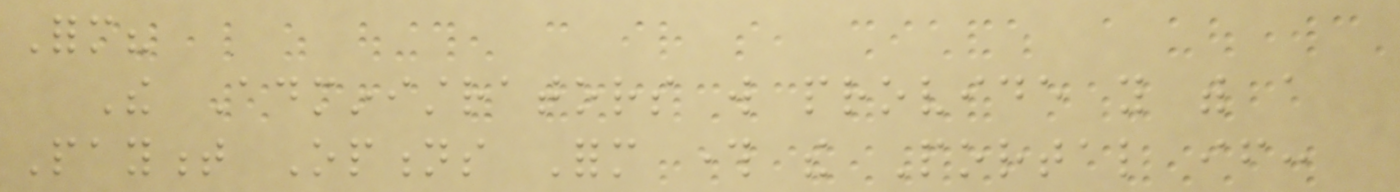Form?
The Administrators will provide you with a
Payment Options Form through the Portal if:
